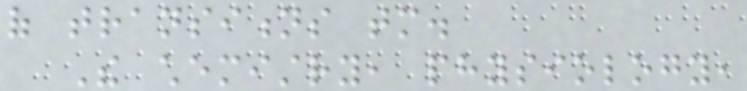of transitions tomorrow.
The chemistry, physiology,
